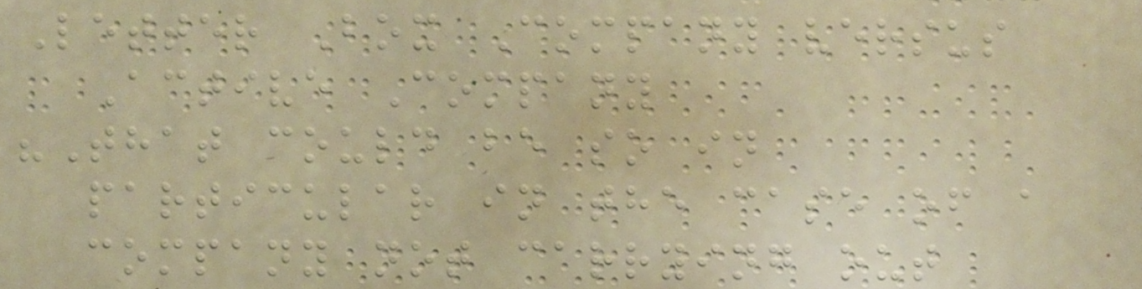Letter Box Company versus
Active Company
"That could be so in
particular in the case of a
company not carrying out
